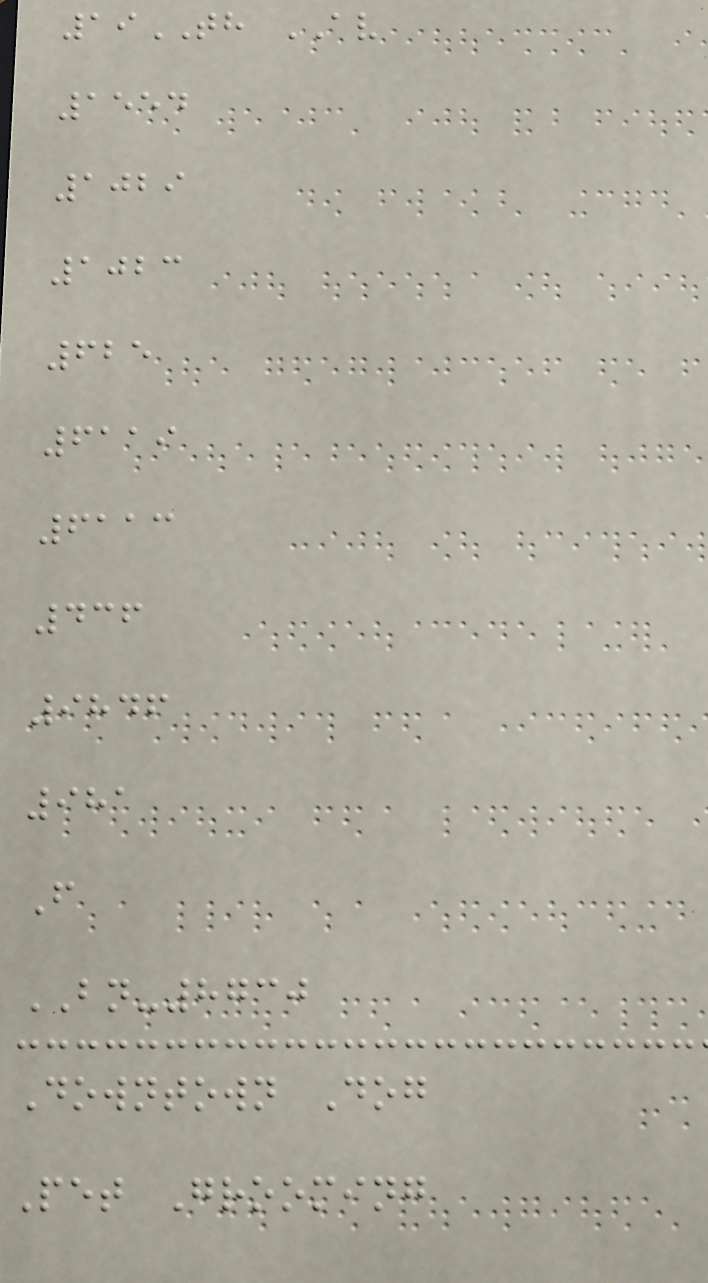19TH AV
1554
1029
1023
625
6119
6113
436
9846
981
F
BN-8730
Downtown Dog
Pet Grooming
